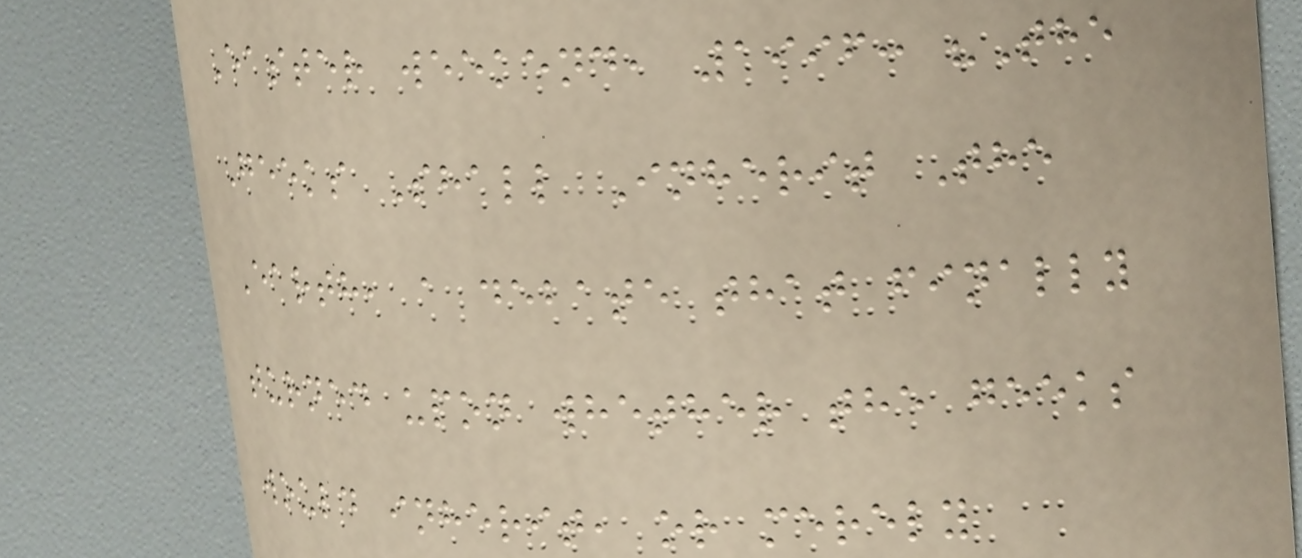Easter weekend, 1996: "The
Geeks Shall Inherit The
Earth, a debate that finally
turned upon whether the geeks
would inherit, or merely
